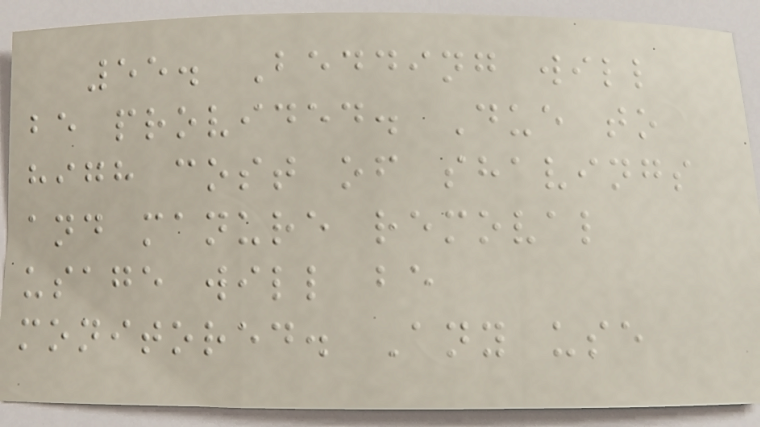55. Bedding will
be provided. Due to
high cost of shavings
and manure removal
usage will be
monitored. Any use
